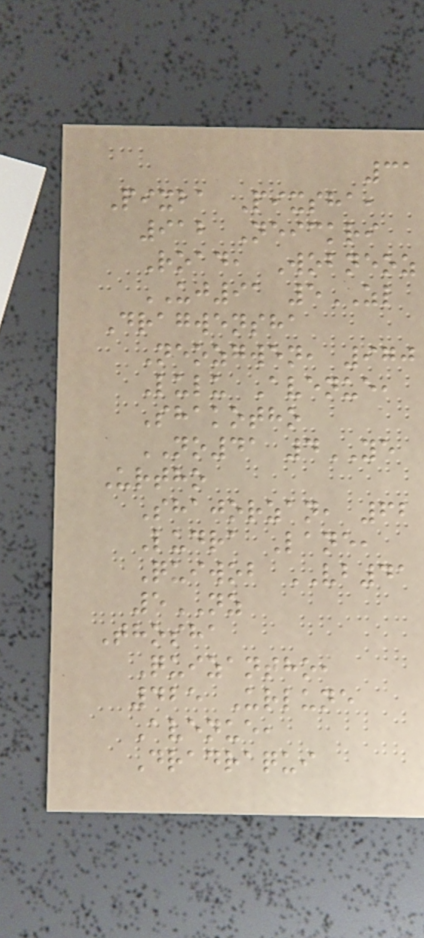31
Pixba Pixsha,
912 Neickri
Road, Wobneoz
UJ91 5ZL
Dragwensha
Neozgwen, 970
Lulu Avenue,
Shakotho
NO41 4YE
Urtho
Shajorzan, 62
Ludra Lane,
Quiwob VB41
5NZ
Thosha
Quizantho,
425 Urlune
Avenue,
Dradraqui
